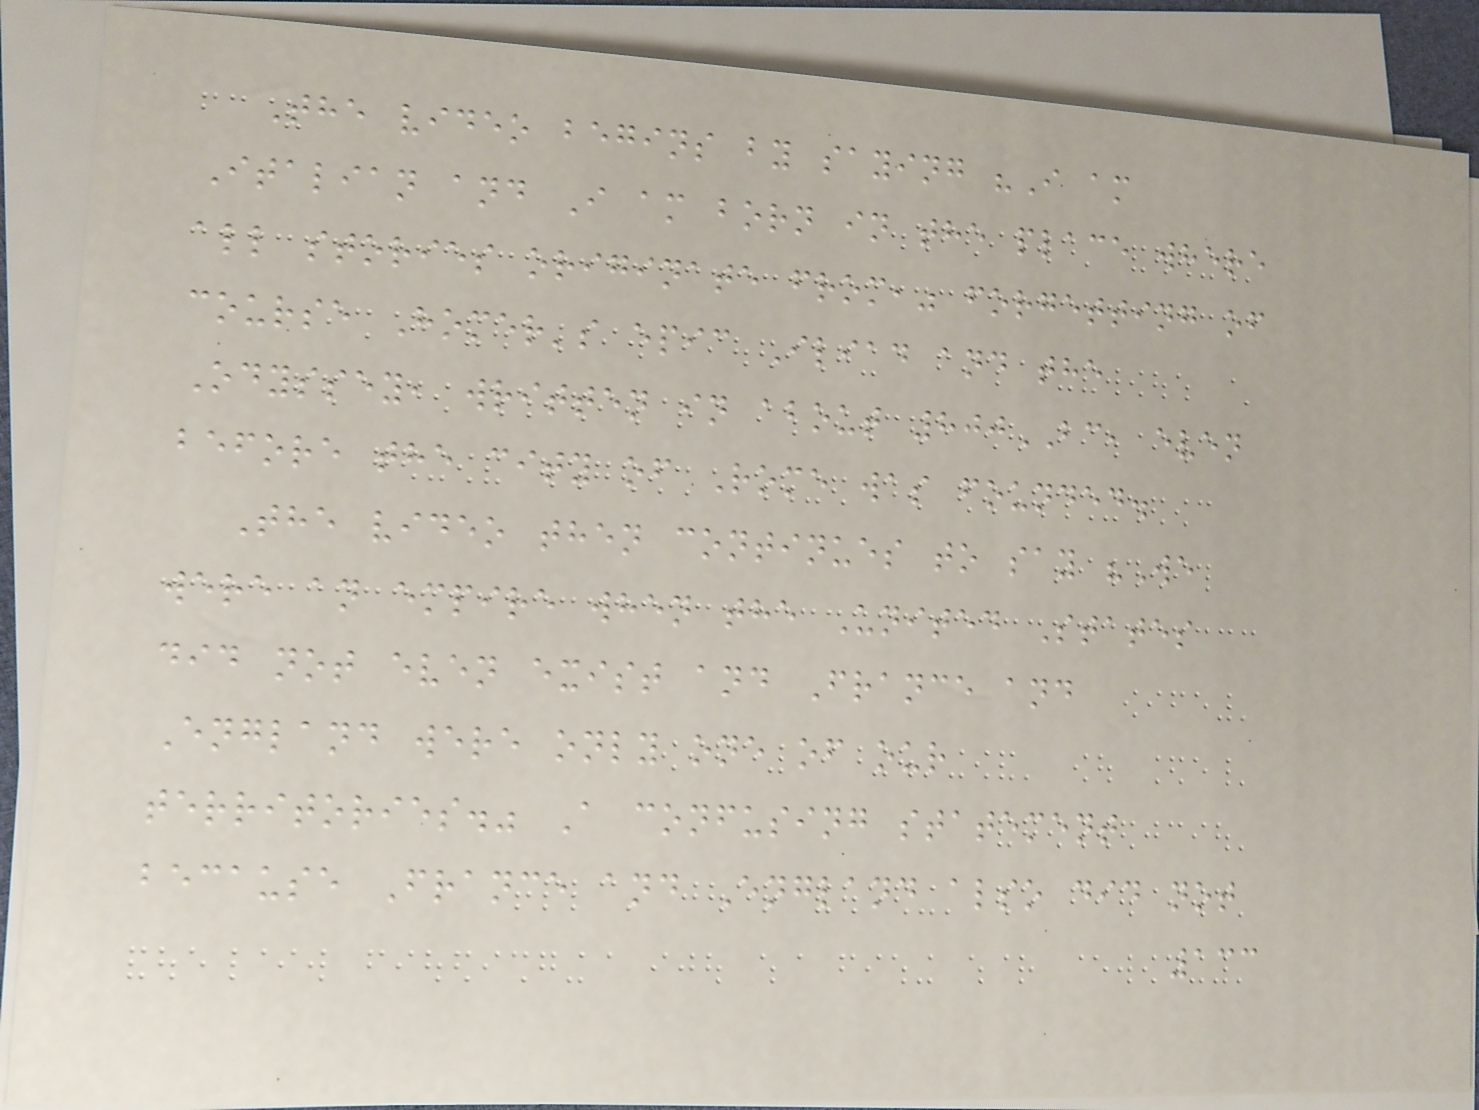The video begins by saying "I am
Italian and I am born in the place where
all stories originate from," forgetting of
course Homer's epic Iliad and the
Odyssey, written in about 800BC, even
before the city of Rome was founded.
The video then continues to say "We
were an empire when the United States
did not even exist and France and
England were only one of our
territories." A confusing statement
because France and England also did not
133
